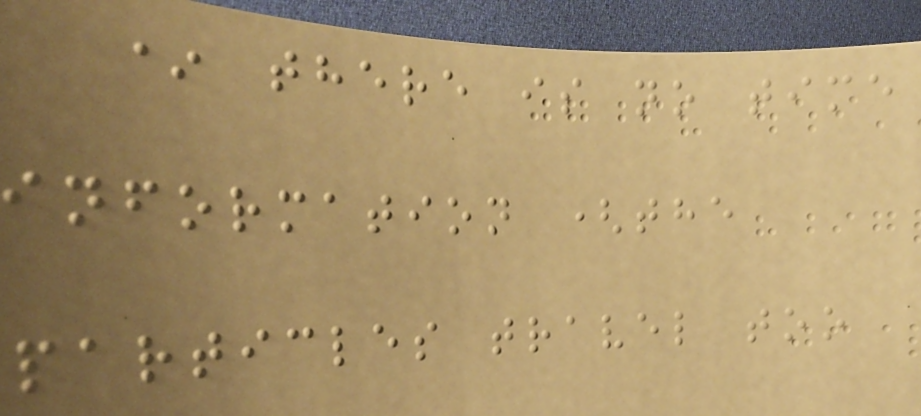* there is no time
information (the
particles travel too
